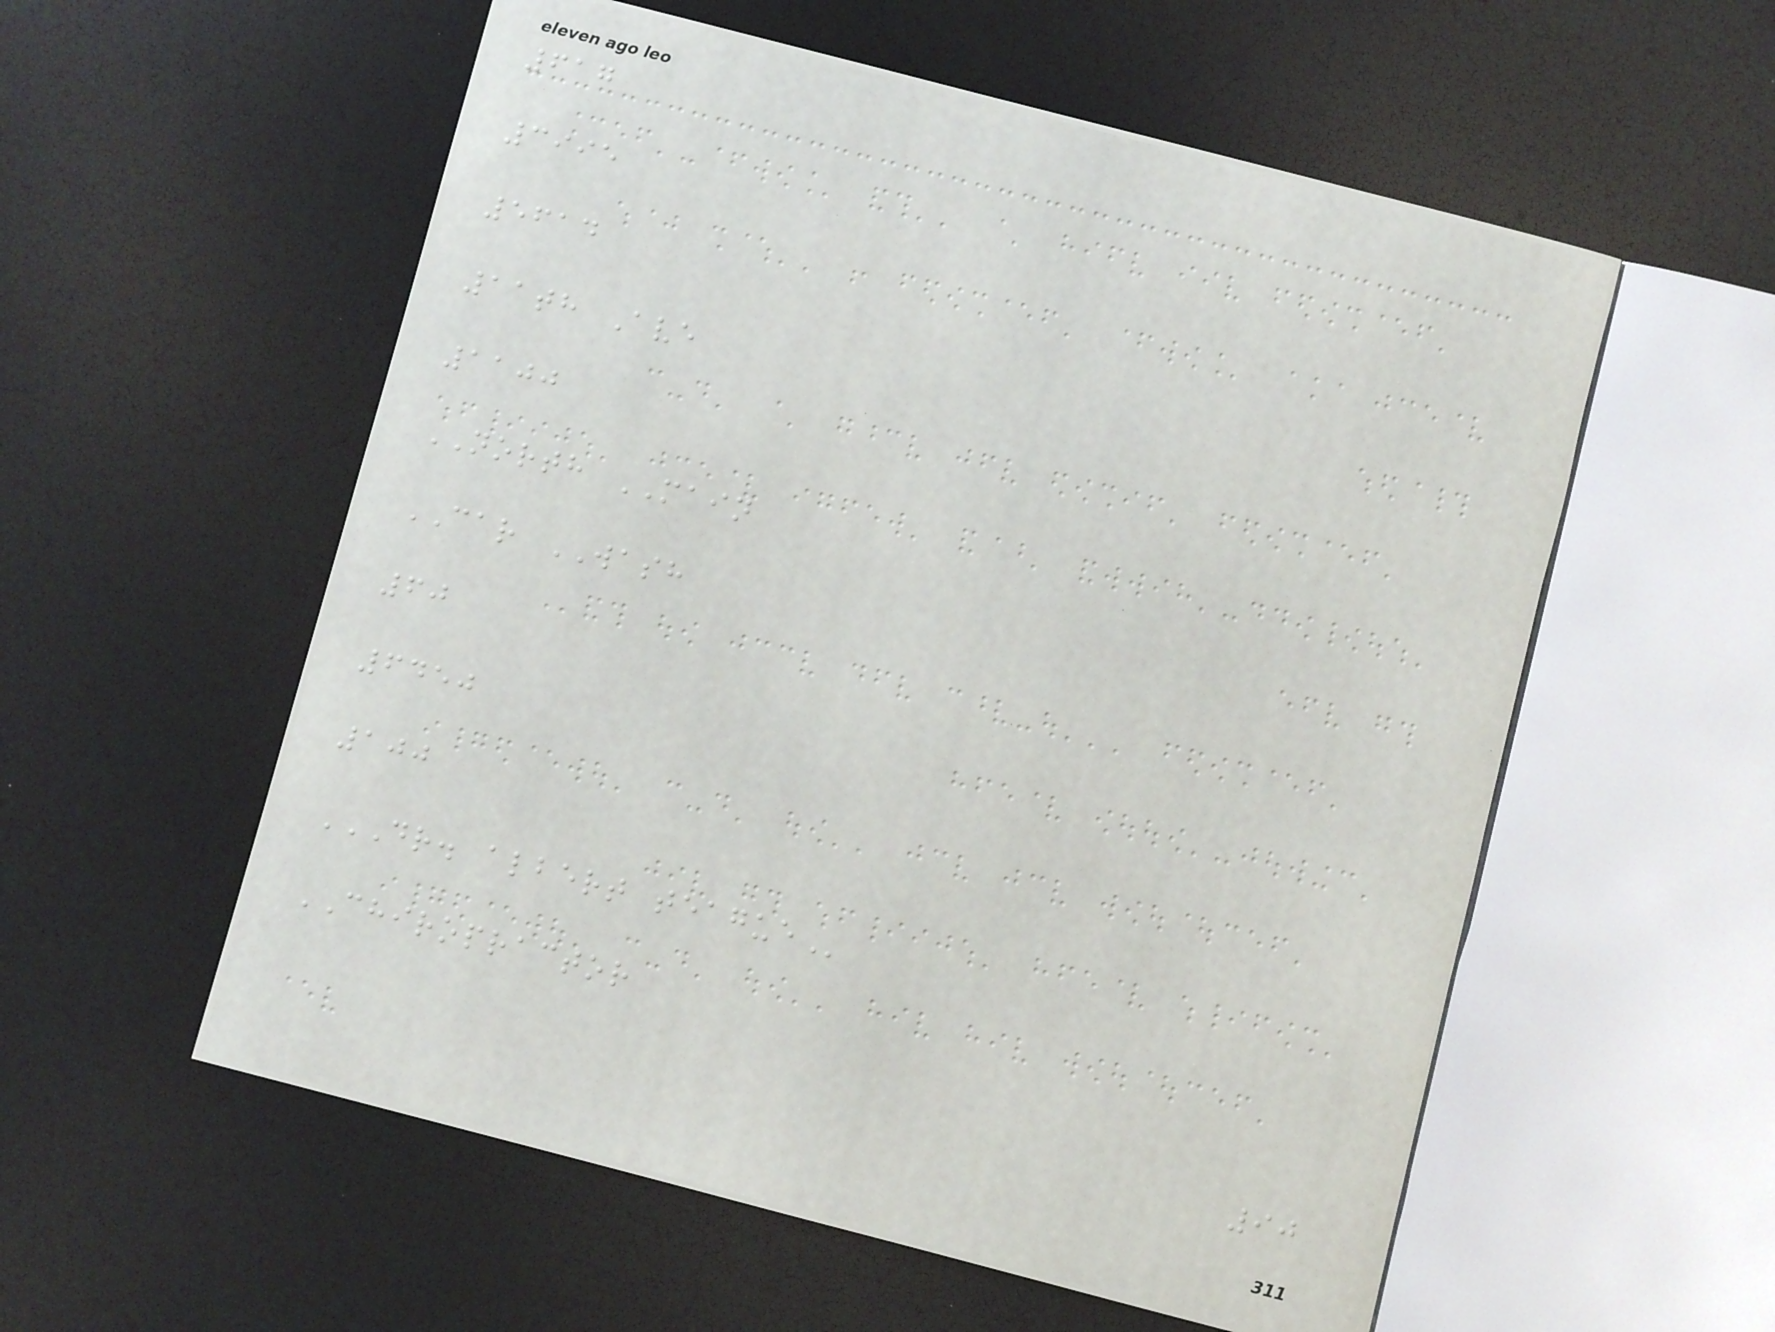617
3995
5614
11th Ave
1100
NORTH MAIN
CAR WASH
60
6450
100
DR. ALBERT TEAGUE
CHIROPRACTOR
90
